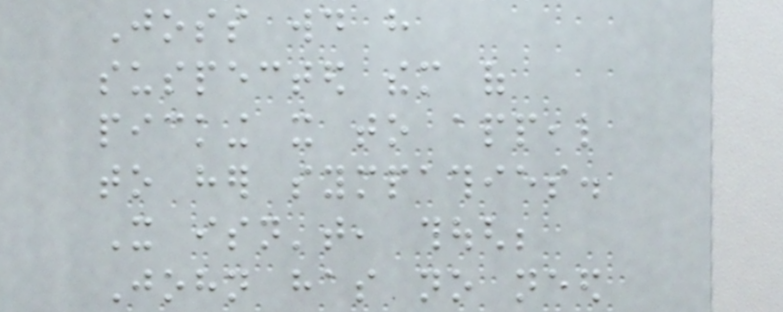Joss would have
suspected them of
picking it to appeal
to her sympathies.
It isn't, though;
John has no need
